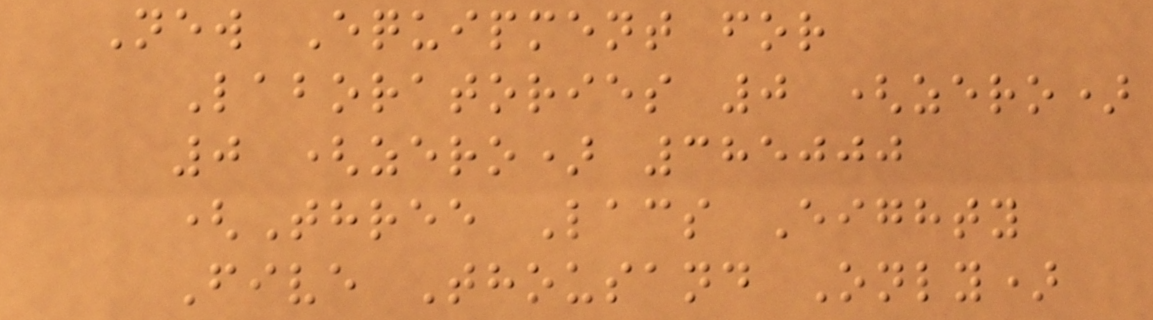New Equipment for
Laboratories 0 (zero)
0 (zero) 385000
(Three Lacs Eighty
Five Thousand Only)
